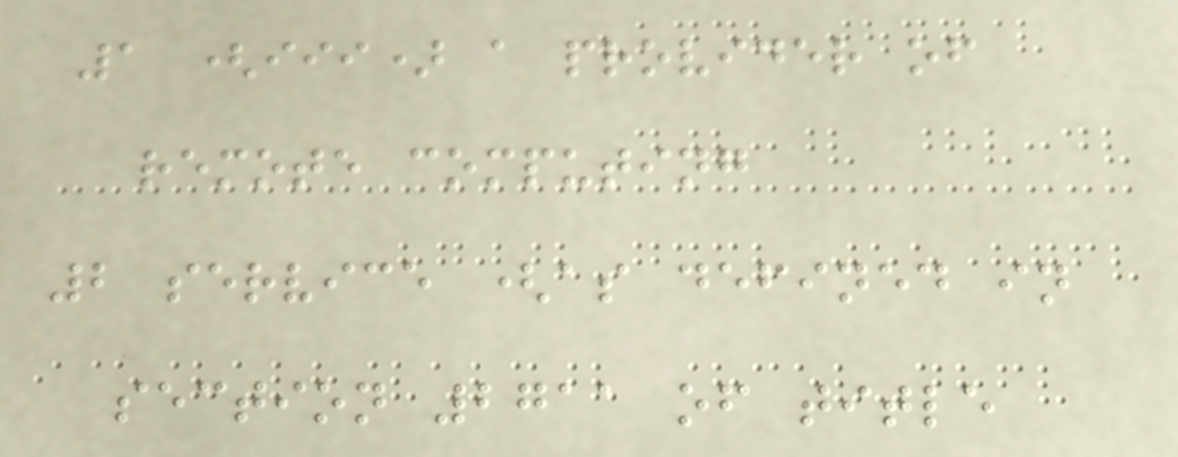1 (iii) a provider of
remote computing
2 service (as defined in
section 2711 of title
